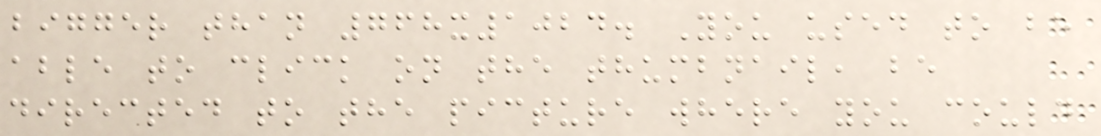bigger than 768x1024. You used to be
able to click on the thumbnail, be
directed to the picture where you could
